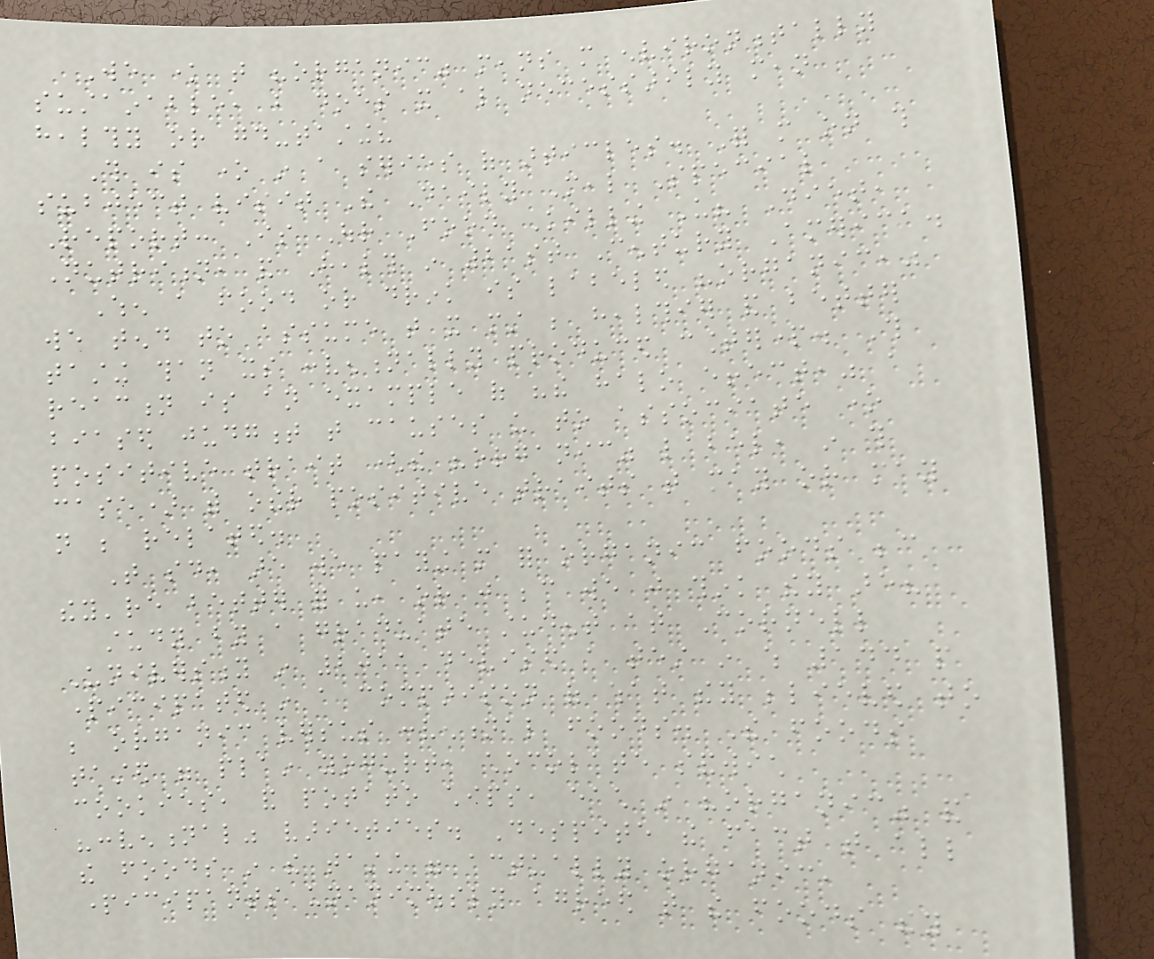We know that "organic" means more environmentally
sustainable, but does it also necessarily mean
healthy or good-tasting?
This is one in a series of articles. For more on this
subject visit The Daily Meal Special
Report: Is Our Food Killing Us? Diet,
Nutrition, and Health in 21st Century America.
When a food or drink is labeled "organic,"
we tend to assume that it must be healthier and better
tasting than its conventionally produced counterpart. This
reaction is an example of "the halo effect," a
biased judgment that causes us to associate one
positive trait (the "organic" label, in this
case) with other positive traits that may or may
not be related.
That said, are we paying more for organic foods because
they're better for us, or just because we just think they are?
study by a graduate student at Cornell
University in 2011 devised a test in which 144 people
participated in a comparison of what they believed to
be organic versus conventional foods. The foods
tasted were plain yogurt, chocolate sandwich
cookies, and potato chips, each in "organic" and
"conventional" varieties. Despite the fact that all
the foods in the tasting were actually organic,
participants unanimously agreed that the foods they
